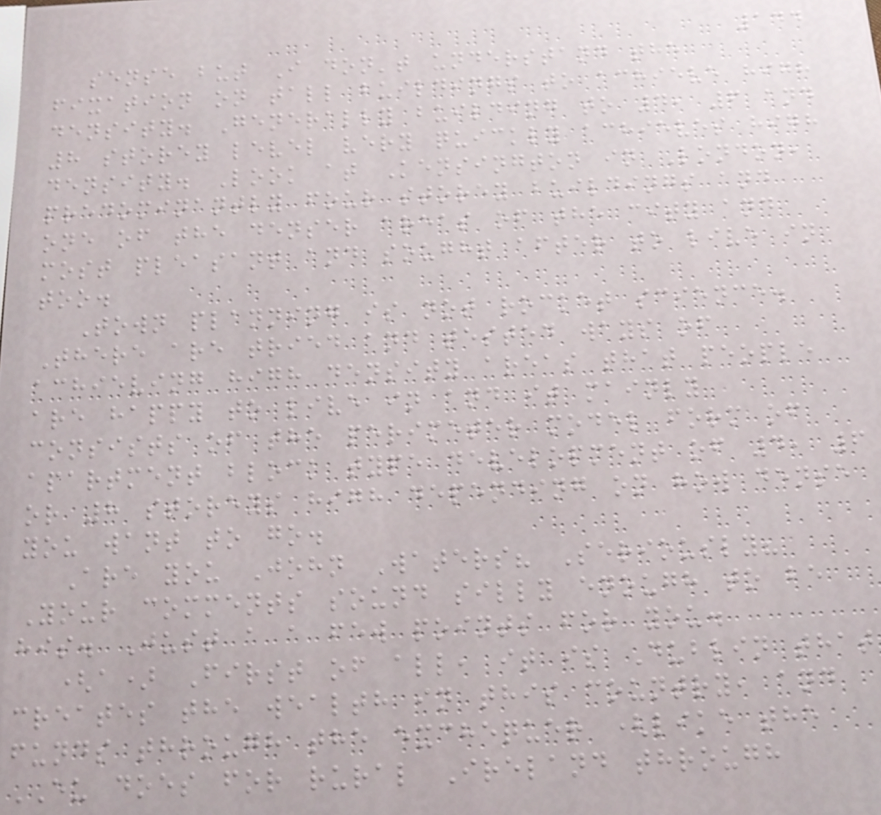144
sense but I don't understand the
fixation on tall buildings to achieve high
density. Generally building to 4, 6 and
8 storey level very quickly achieves high
density. Look at Kensington in London,
predominantly four storey buildings and
one of the denser areas of the city and
most pleasant and sought after to live in
too.
Town planning is not rocket science.
There are tried and tested ways of
achieving high density areas that people
are happy to live in and it mainly
consists of the perimeter model form of
apartment block type development of 4, 6
or 8 storeys high depending on how dense
you want to go.
Are you John Waters? Seriously?
Your comments sound silly enough to be
his. Just a a few points for you.
(a) First of all, it is Dublin that
creates the wealth in this country, and
funds through the exchequer (like the
EU does for rural Ireland through
